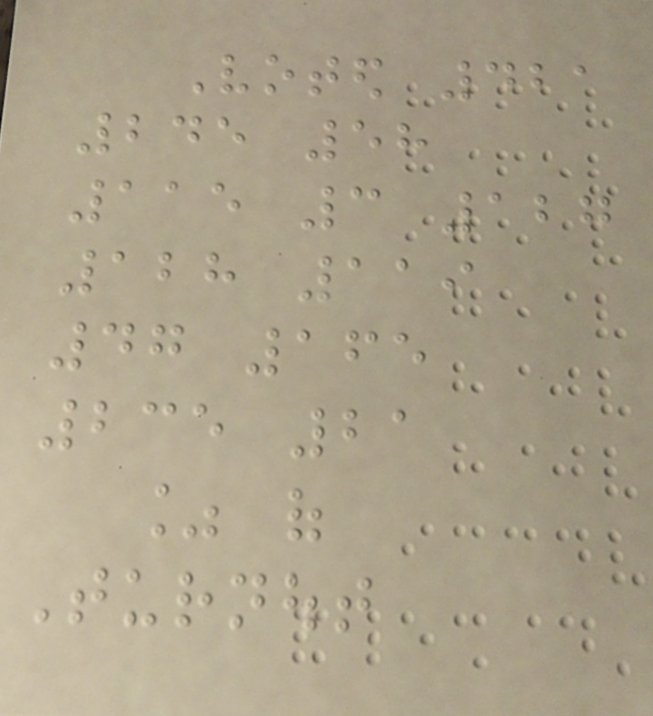Voted 421
245 58
115 3 127
128 119
47 165
235 21
% of
Turnout
